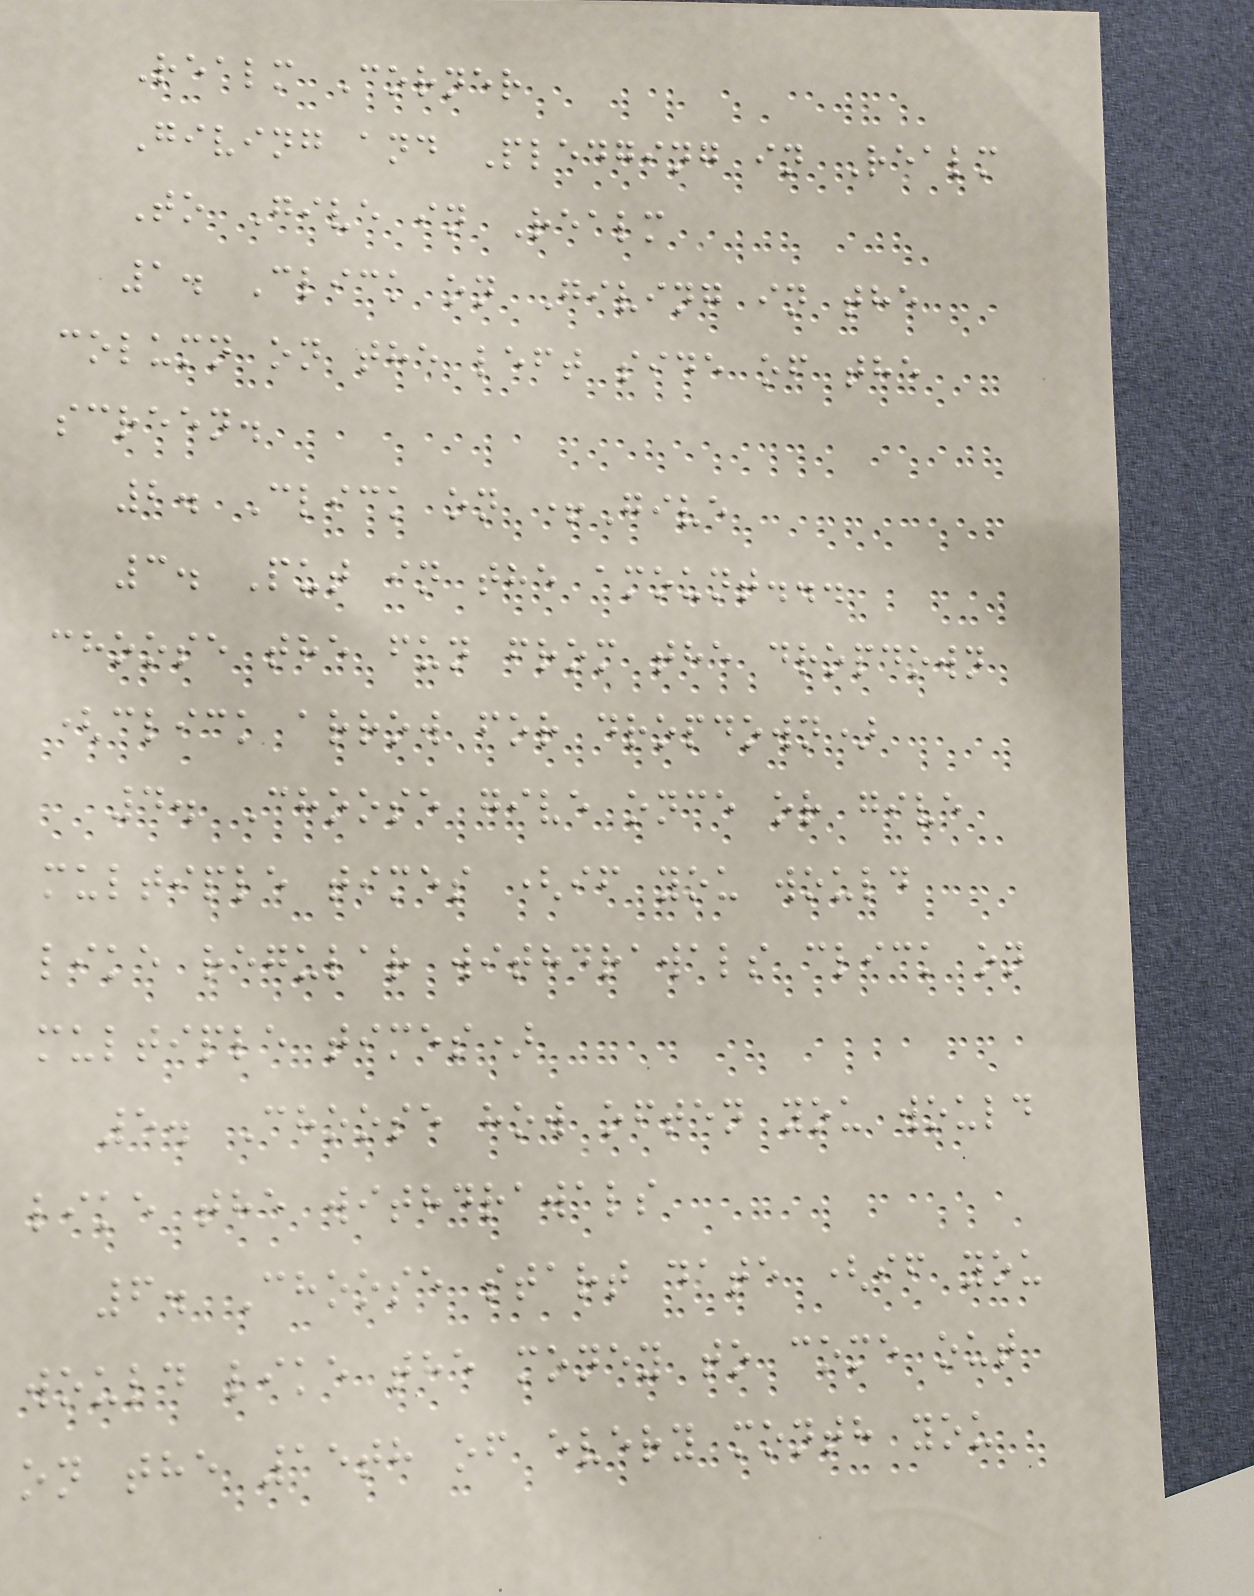Realm Corner
Giving and Pledging in Realm
To Give in Realm
1. Click on Giving in the
column on the left side of the
screen.
2. Click on +Give
3. Put in the amount...
choose the fun from the dropdown
(click arrow for dropdown)
4. Choose give once or give
multiple times (if you would
like regular withdrawals click on
multiple times)
5. Choose how often you would
like the withdrawals
6. Choose start date (if you
would like the money to come out
on the 15th of every month you
